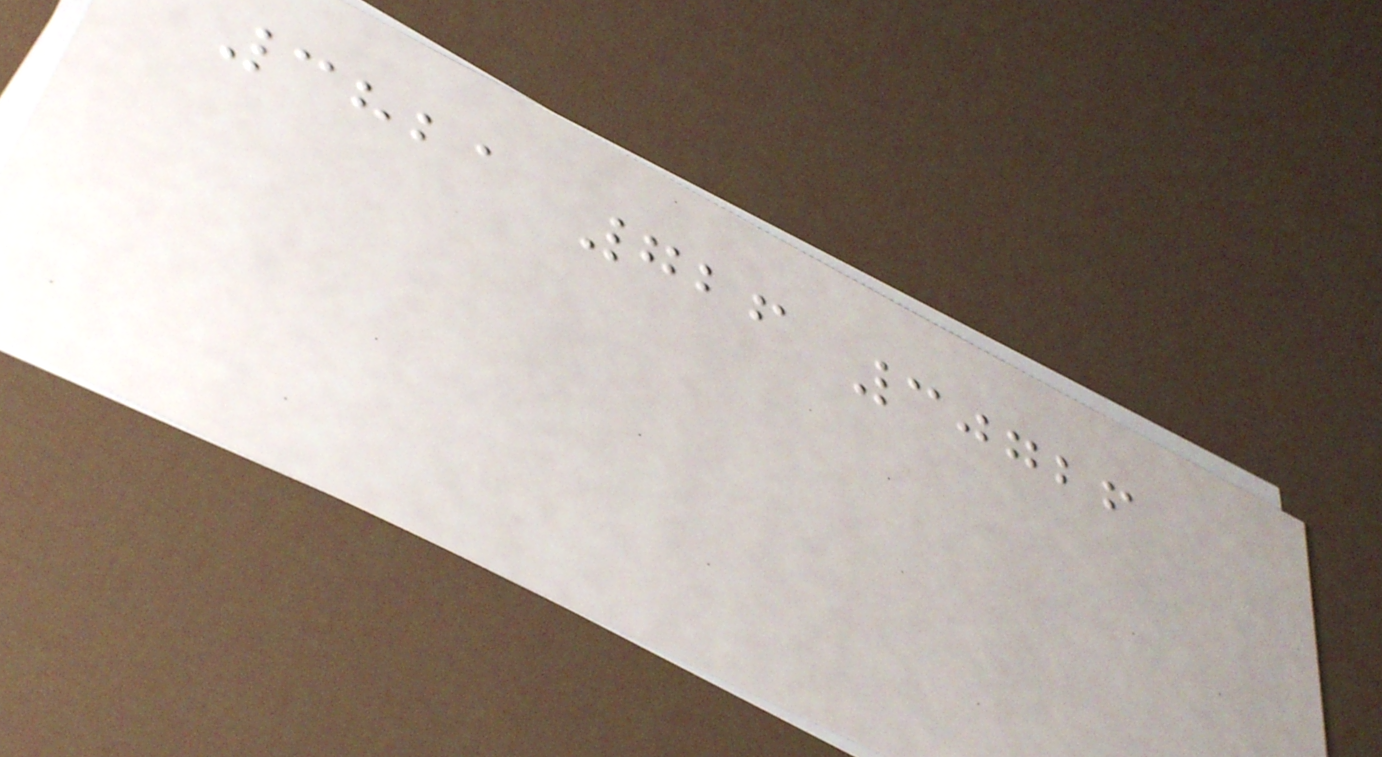3821 726 30726
